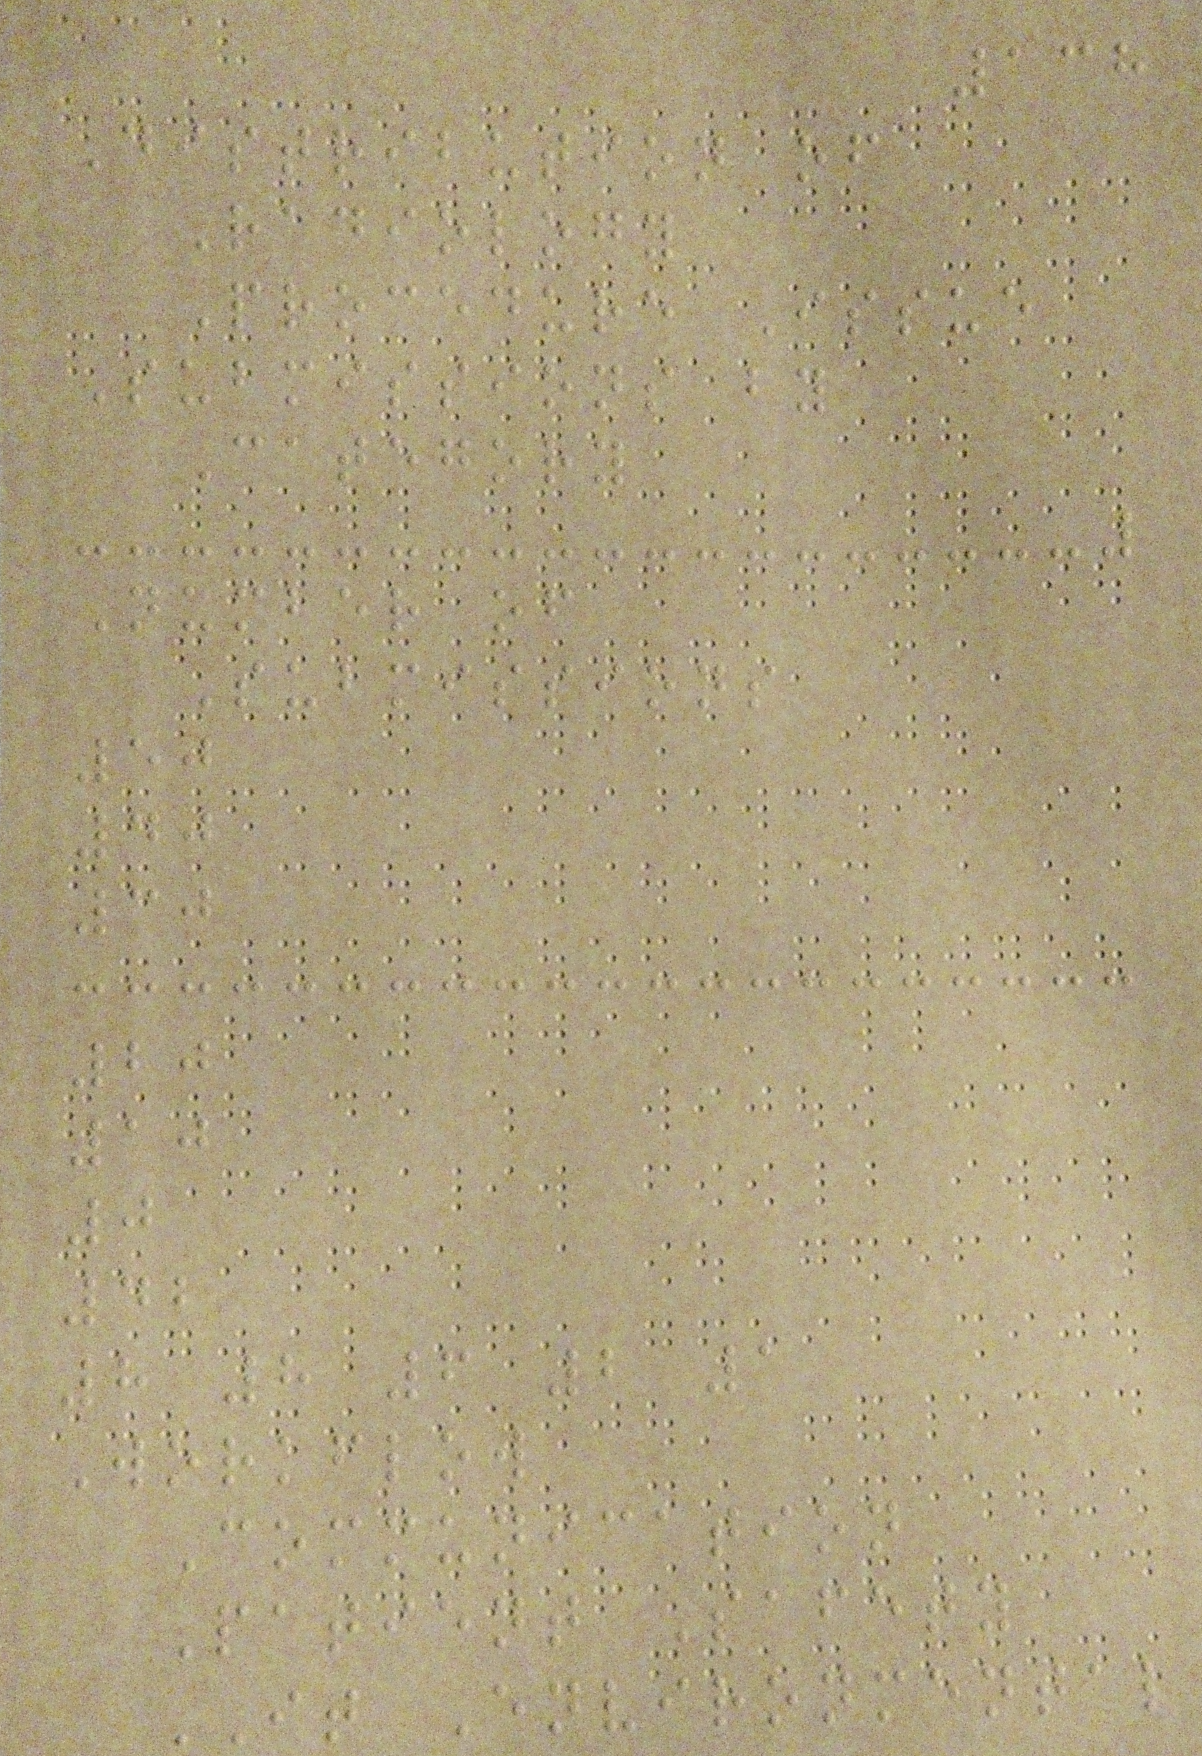138
Distribution of
Radiology
Procedure Issue
Submissions by
Category
Number of
Submissions
50
40
30
20
10
0
42
8 8 6 2 1
Workflow
Communication
Patient Safety
IT Environmental
